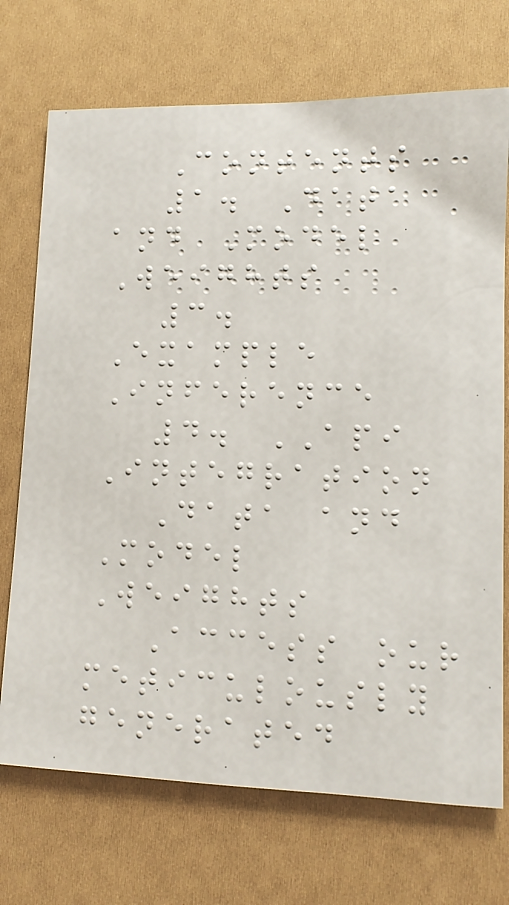Contents
1. Data
and Model
Weights
3.
Example
Inference
4. API
Integration
Data and
Model
Weights
Access our
meticulously
generated
